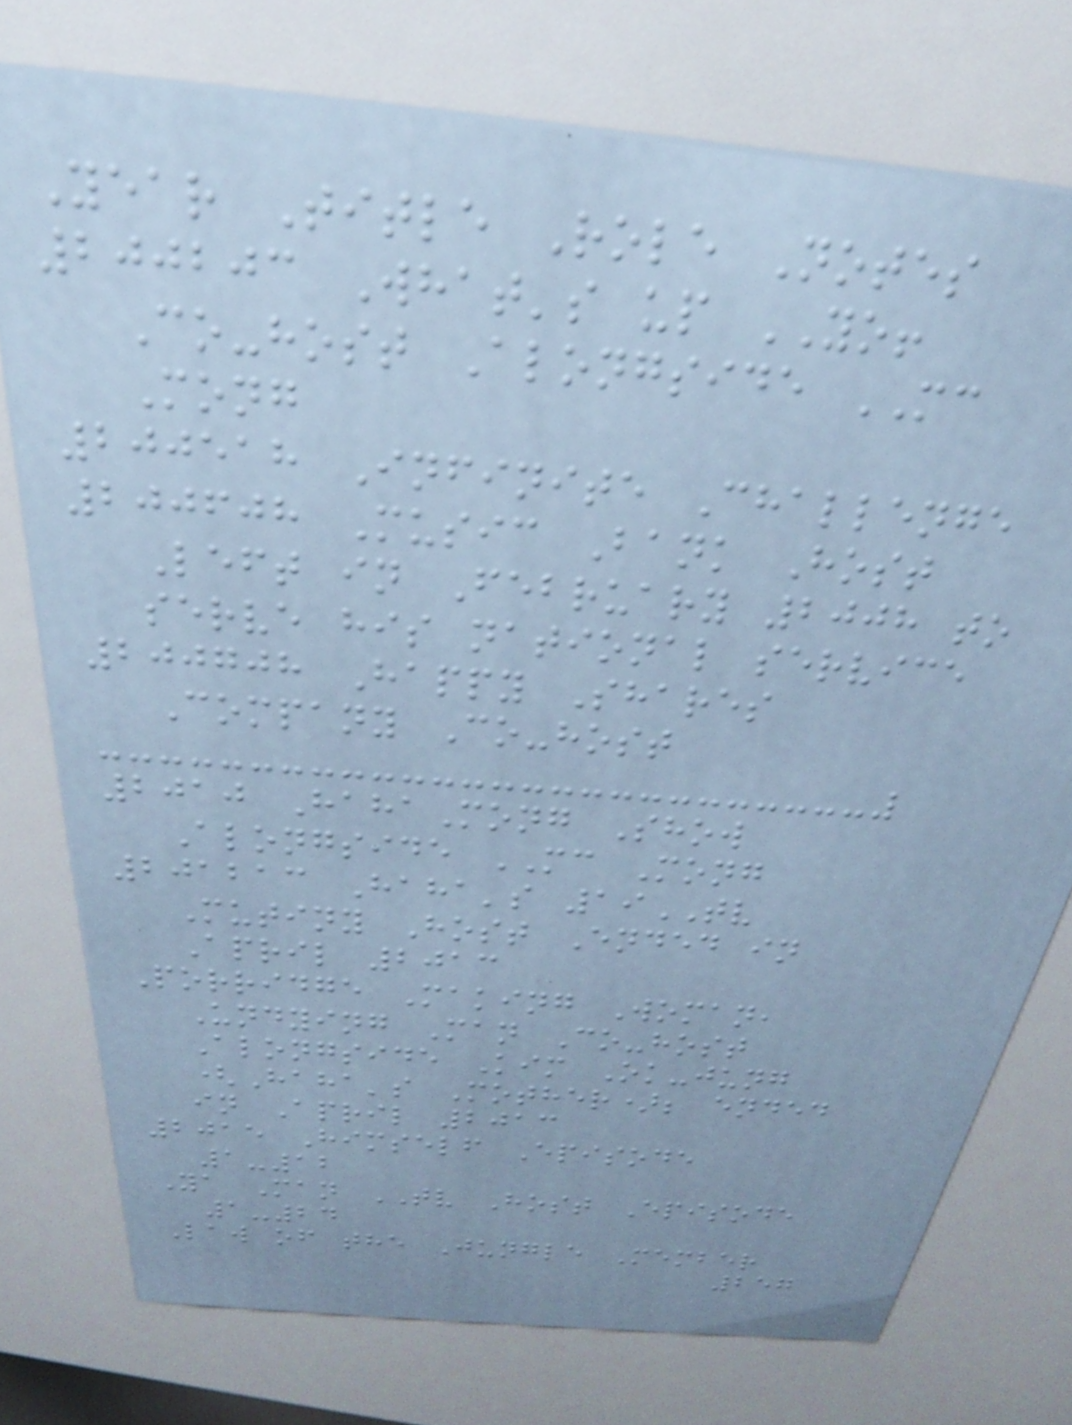Year Title Role Notes
200203 What's up YO!
Co-host Alongside MC
Mong
200518 Infinite Challenge
200608 Music Bank Host
Left in February 2008 to
serve his national service
200708 Happy Shares
Company Co-host
2010 HahaMong Show
Alongside MC Mong
201213 Haha's 19TV
Mutiny Host Ended in
April 2013
Porridge Making Woman,
Undying Man Co-host
Alongside Kim Ok-jung
(Haha's Mother); ended
in April 2013
2015 Himself Episode
1-12
Ya Man TV Host Episode
1-24
Law of the Jungle Member
257
